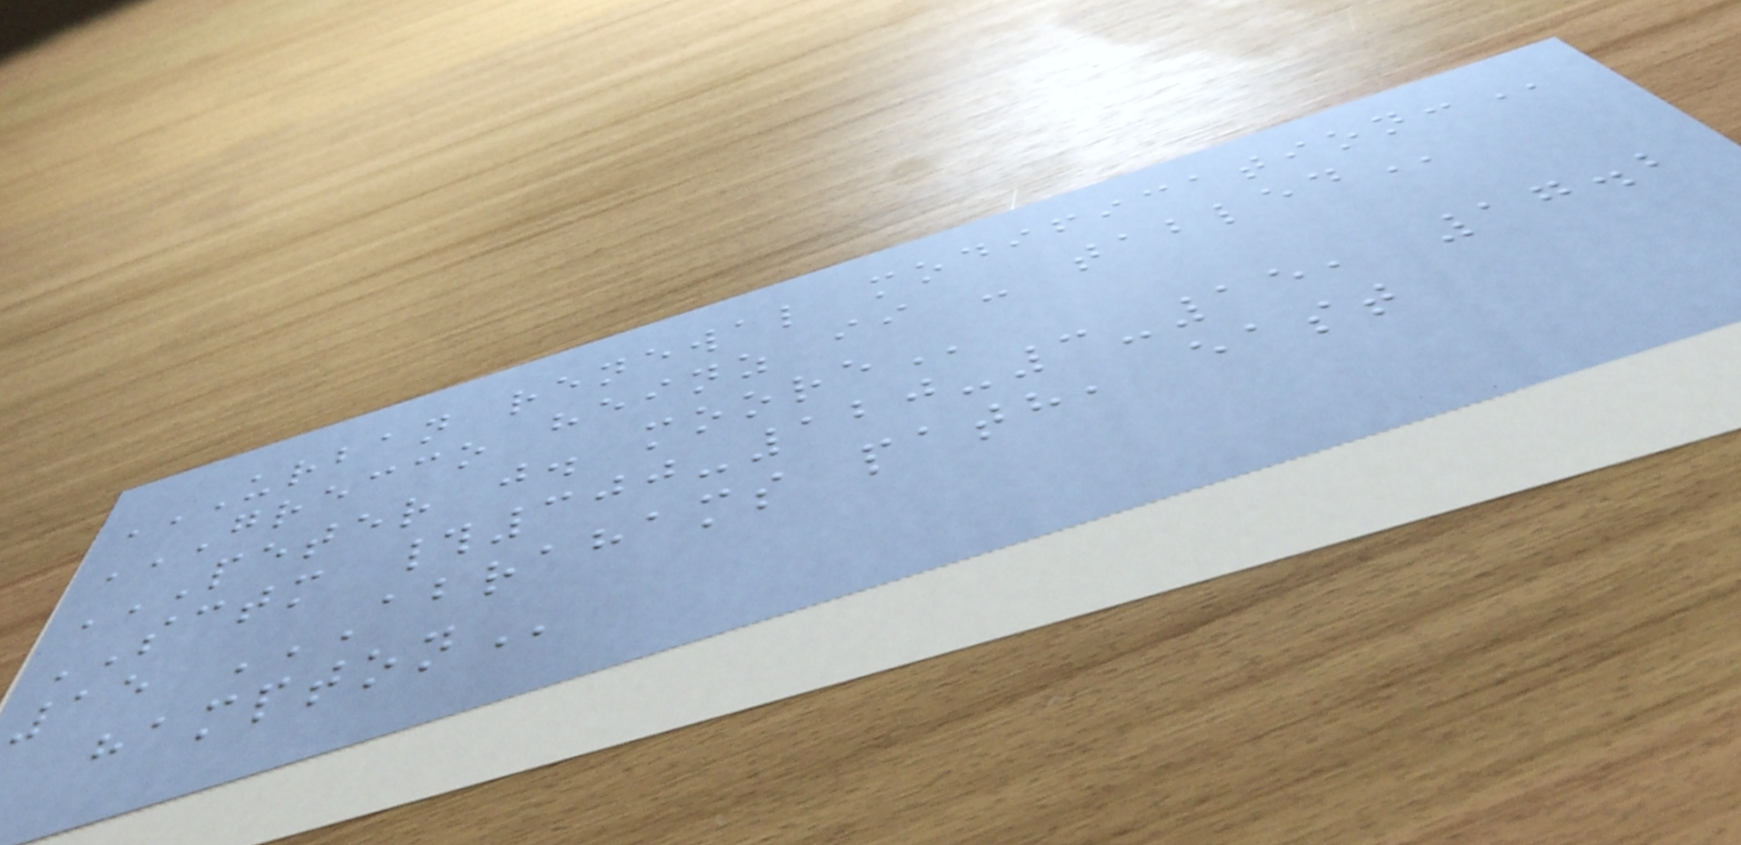URBAN RENEWAL MODIFICATION:
GRECCO HEINZ II - TABLED
PETER J. MOORE
SCTM #300-120-3-15, 17.2
15 ABRAHAMS PATH, EAST
HAMPTON
